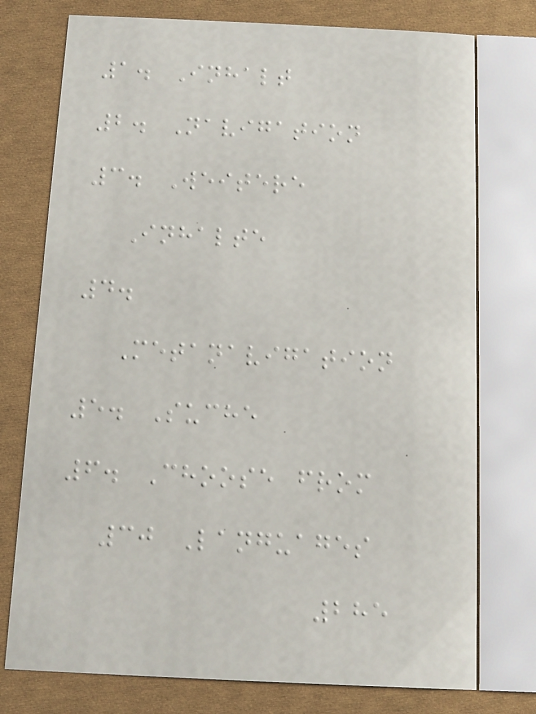1. Inhalt
2. Navigation
3. Weitere
Inhalte
4.
Metanavigation
5. Suche
6. Choose from
30 Languages
285
